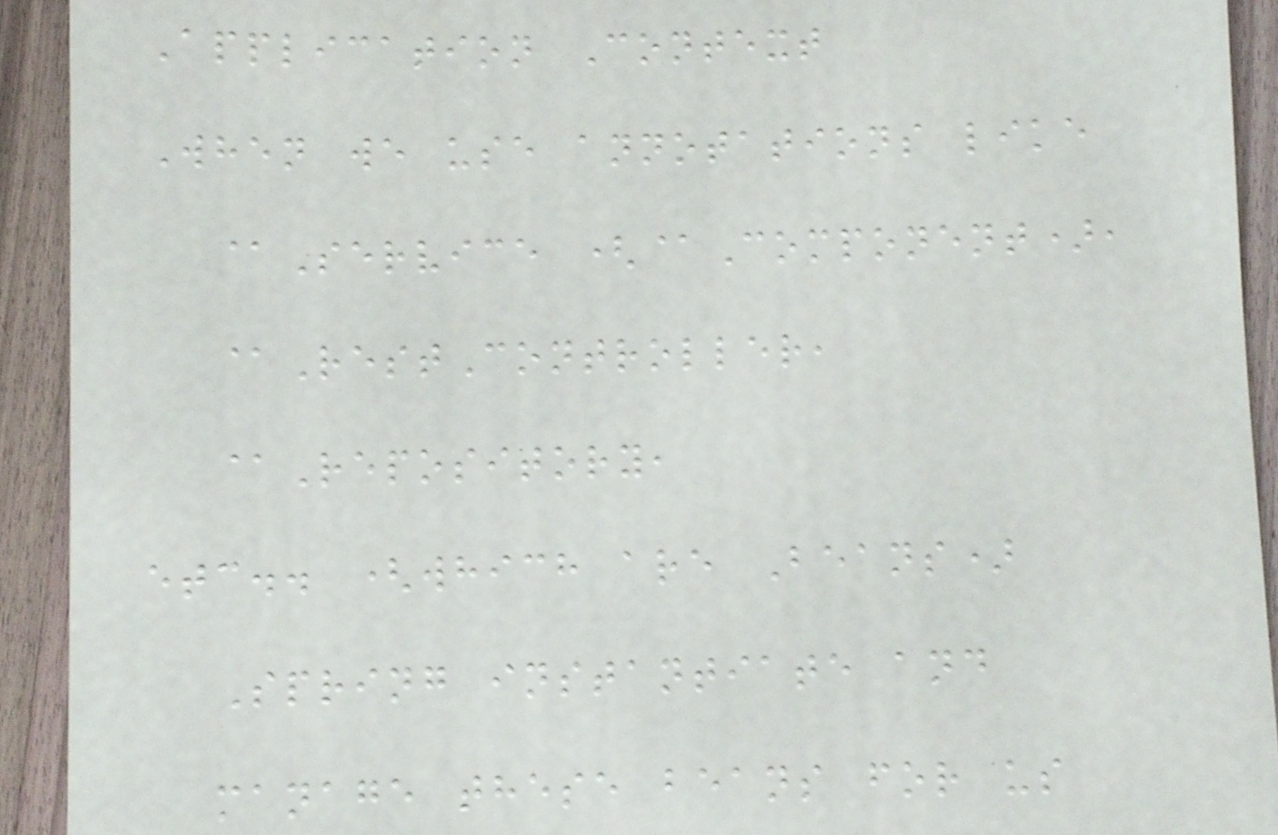Application Context
When we use annotations like
@Service (@Component),
@RestController,
@Repository,
etc.. (which are Beans)
Spring instantiate and
manage these beans for us
